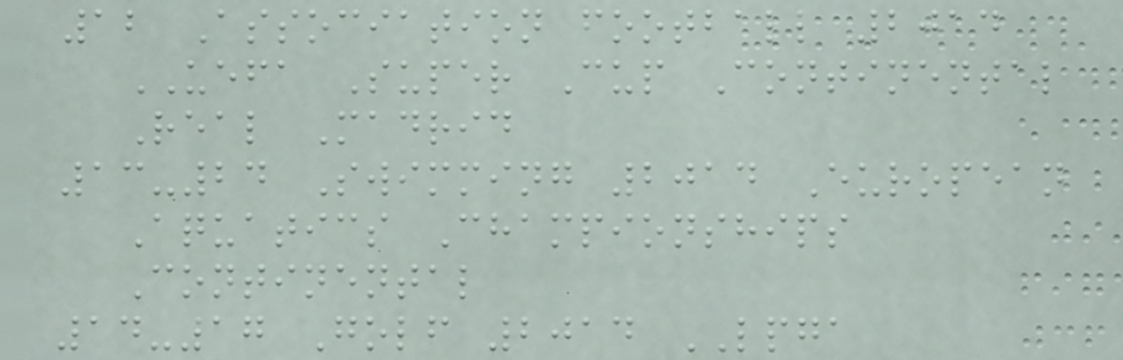12 Association football 2014
UEFA Super Cup Continental
Real Madrid
13-24 Swimming 2014 European
Aquatics Championships
Continental
14-17 Golf 2014 LPGA
